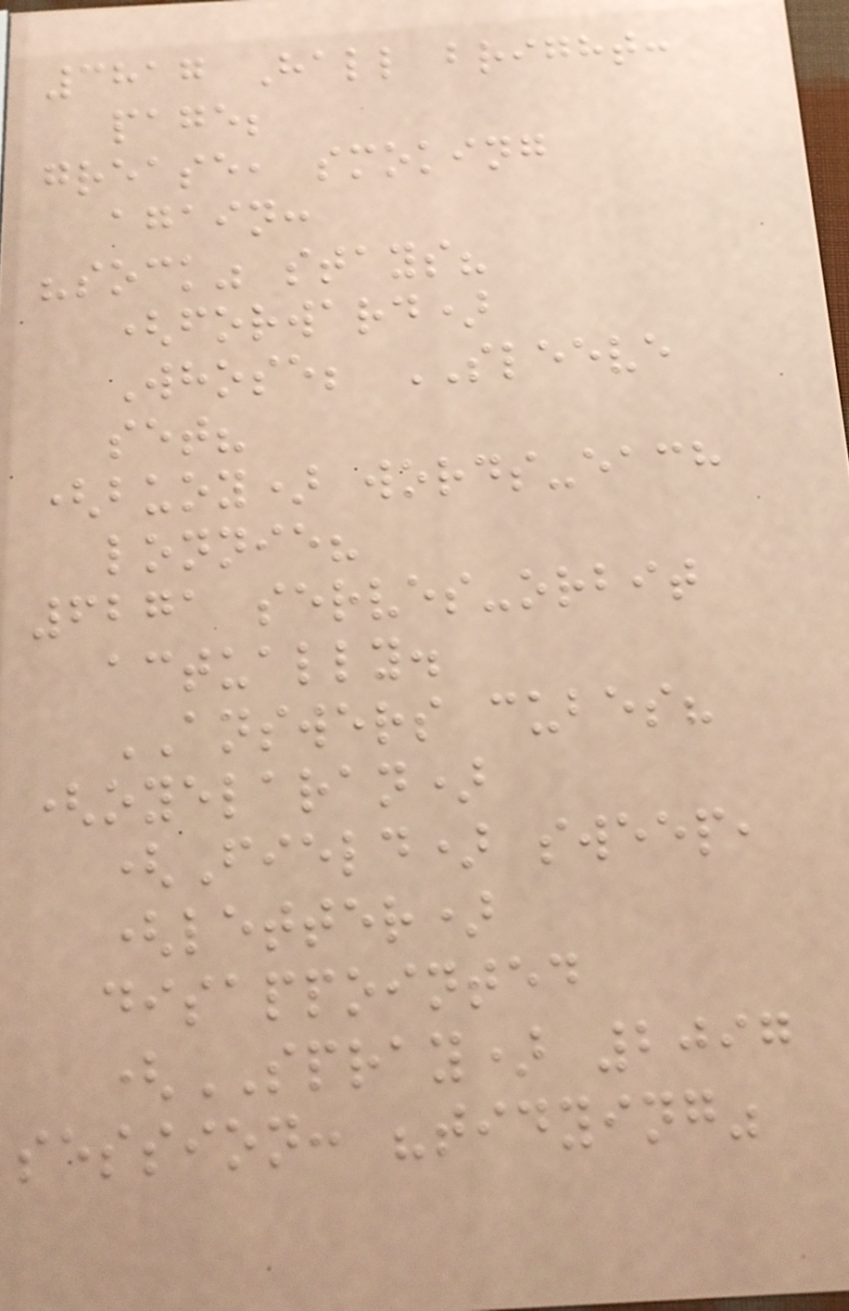3817 Hall bright:
page;
grease, smoking
again:
"sock" stays?
(forward)
Whose; SLEEVE
set?
(buoy) words-each
lonnie?
6271 serves-orbit
actually.
ANSWERS cubes?
(oyelaran)
(Field) sweep,
(letter)
disappointed
(SPRAY) 2097
session: "tidying"
